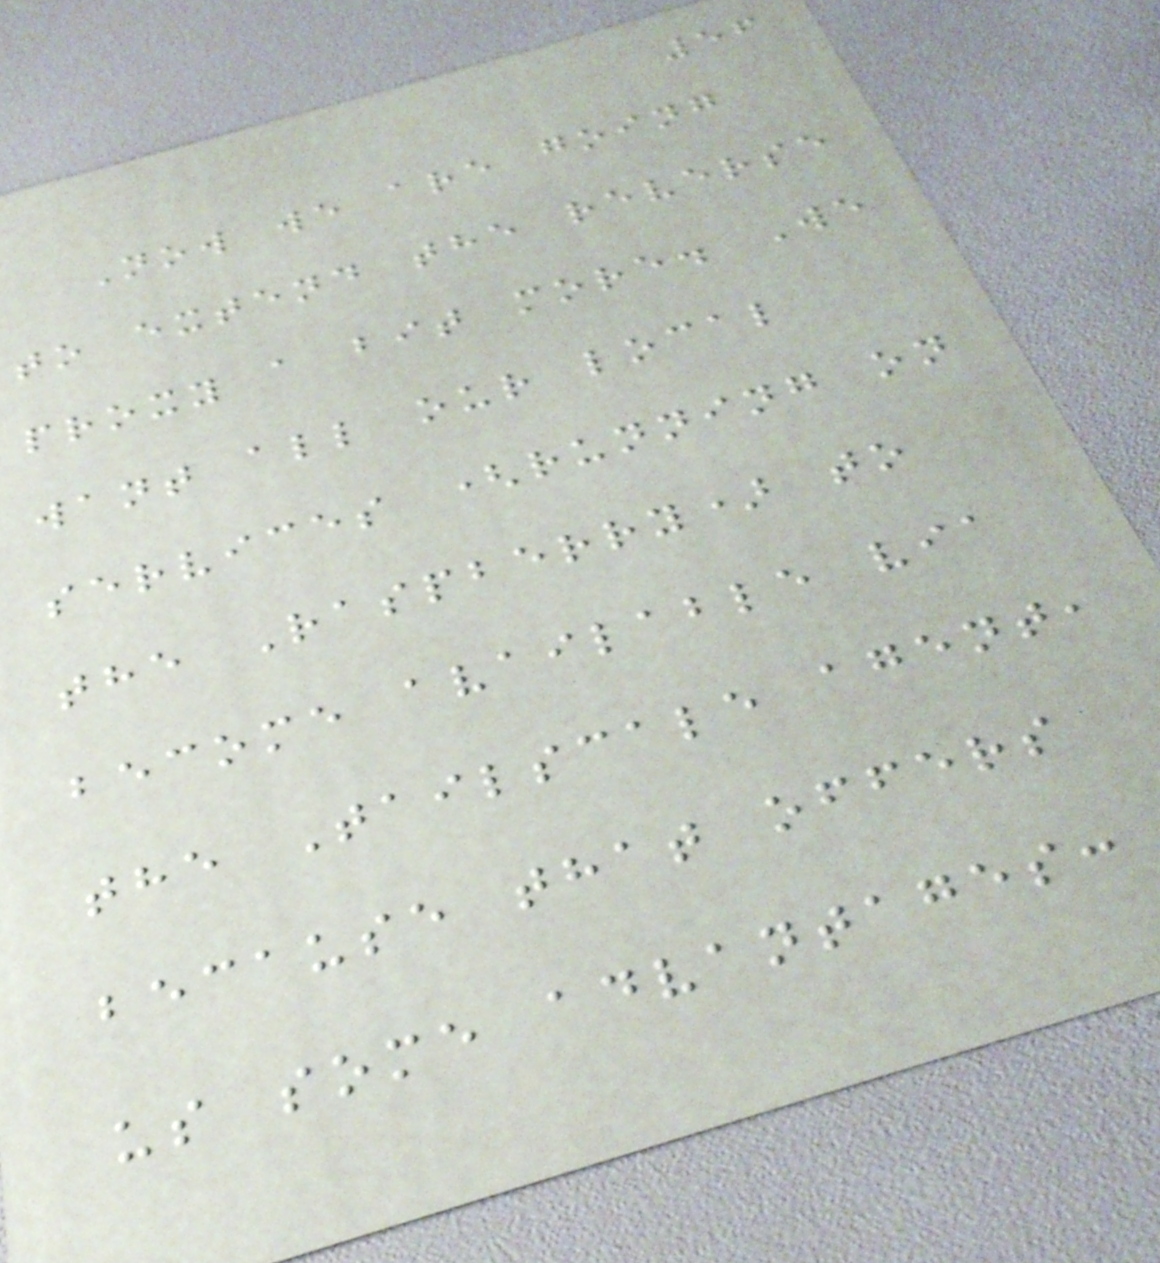56
Now we are going
to extend the reverse
proxy a bit more. We
want all our local
services (running on
the Raspberry) to
become available via
the Tailscale agent,
because that offers
us some advantages:
